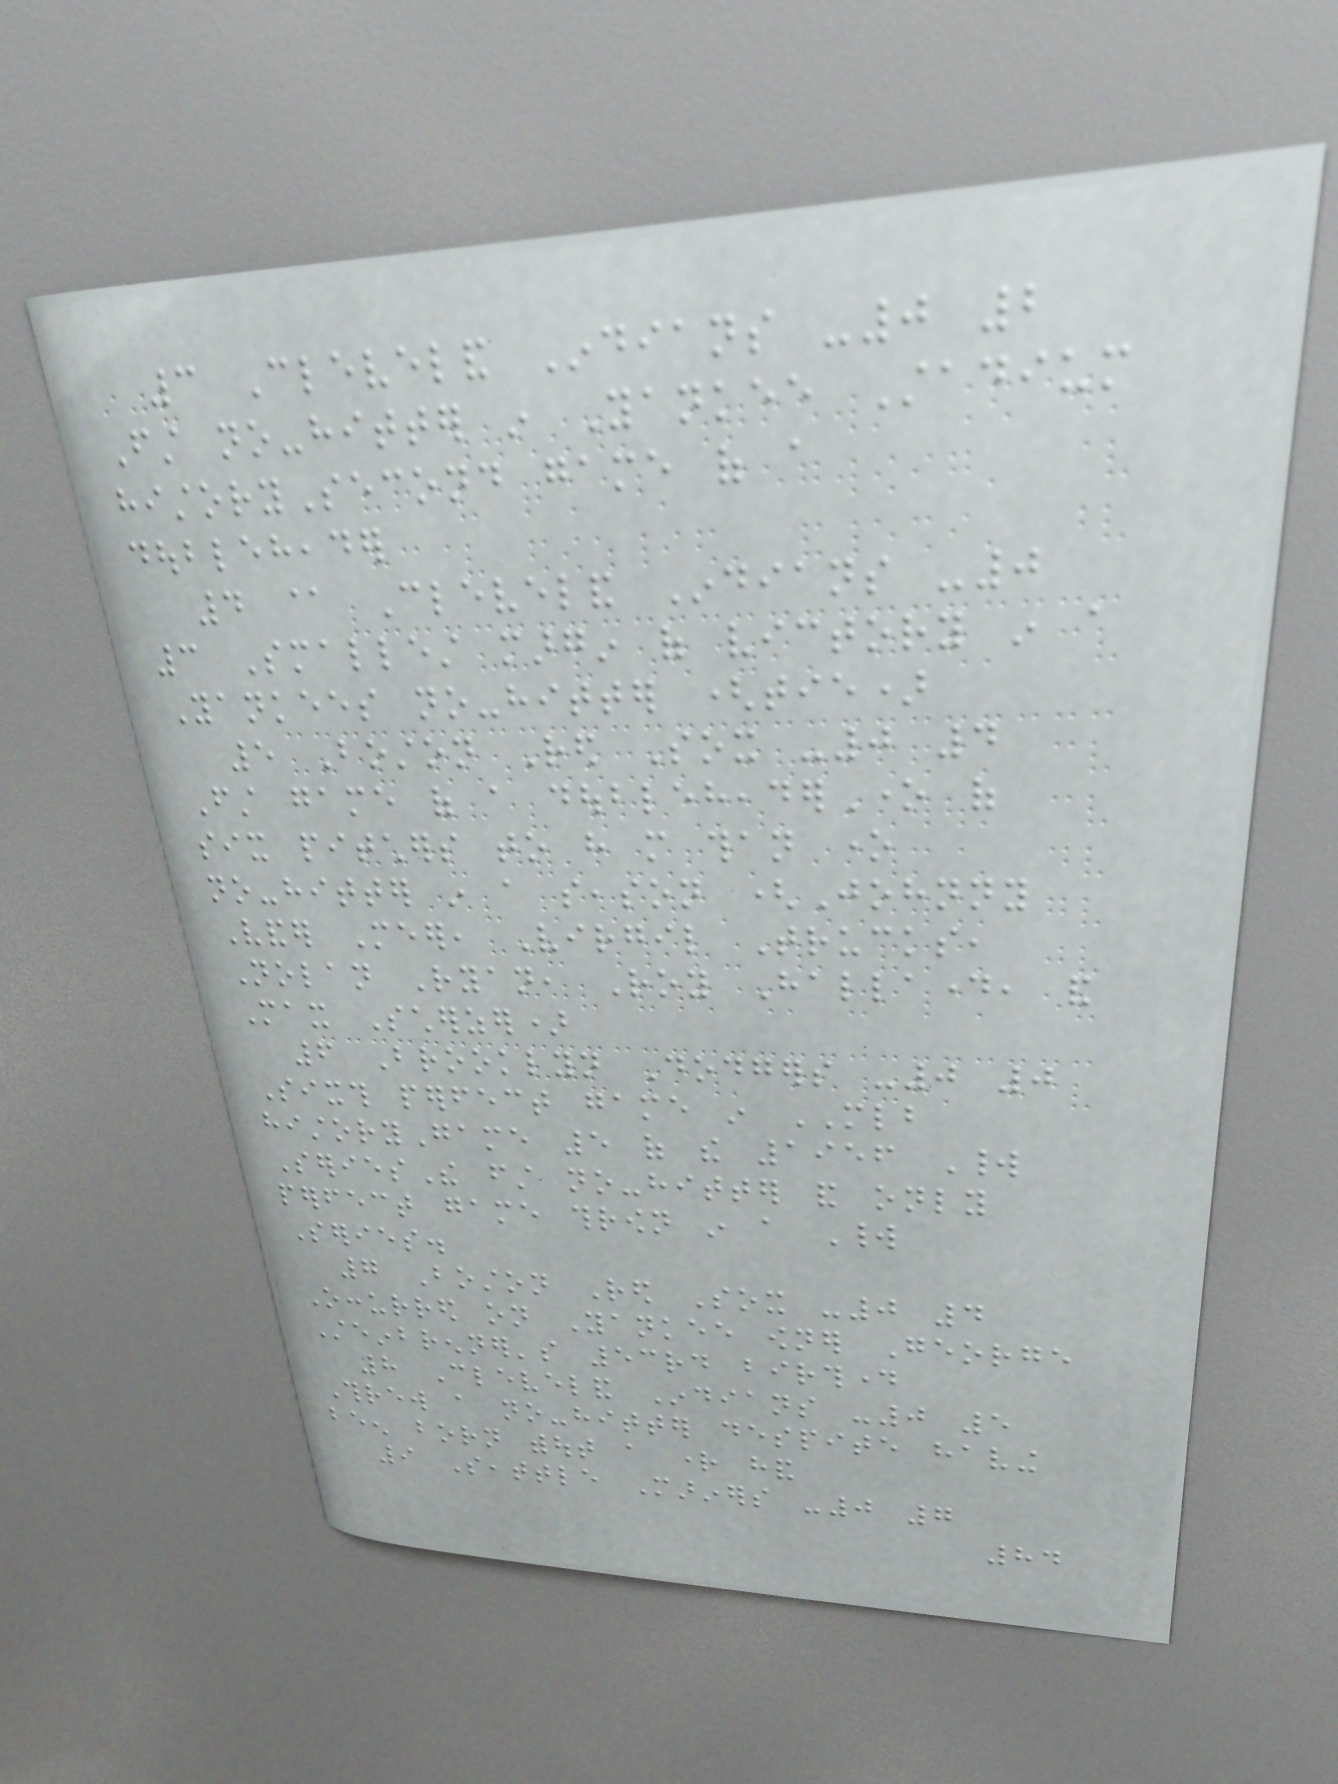3 Cleveland Indians -0 2
First no-hitter in Yankee Stadium
historySecond game of a
doubleheader
4 @ Cleveland Indians -0
3 Smallest margin of victory in a
Yankees no-hitter (tie)
5 Boston Red Sox -0 4
First game of a doubleheaderOne of
six pitchers to have more than one
no-hitter in a season (Johnny
Vander Meer, Virgil Trucks,
Nolan Ryan, Roy Halladay, and
Max Scherzer)
6 Brooklyn Dodgers -0 0
Sixth perfect game in MLB
historyGame 5 of the 1956 World
SeriesThe first no-hitter and only
perfect game thrown in a World
Series.
7 Boston Red Sox -0 4
Occurred on Yankee owner George
Steinbrenner's 53rd birthday
8 Cleveland Indians -0 5
Threw a no-hitter despite having
been born without a right hand
9 Seattle Mariners -0 7
84
